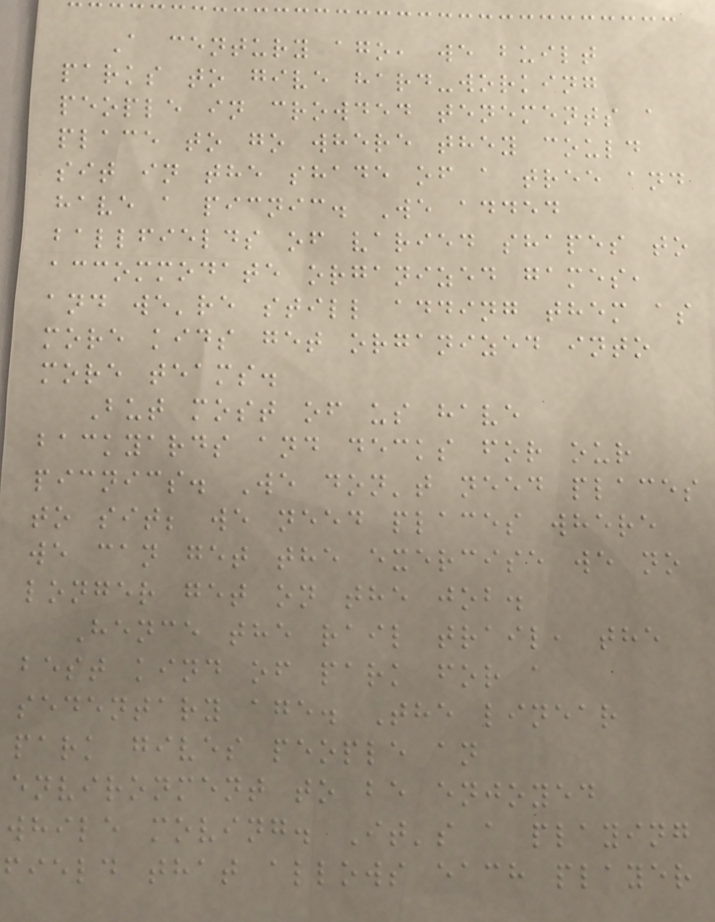A century ago, we built
parks to give hard-working
people in crowded tenements a
place to go where they could
sit in the shade of a tree and
have a picnic. We added
ballfields of varied shapes to
accommodate organized games,
and we're still adding them as
more kids get organized into
more teams.
But most of us have
backyards and decks for our
picnics. We don't need places
to sit; we need places where
we can get the exercise we no
longer get on the job.
Hence the rail trail, the
best kind of park for a
sedentary age. The linear
park gives people an
environment to be enjoyed
while moving. It's a playing
field that allows each player
